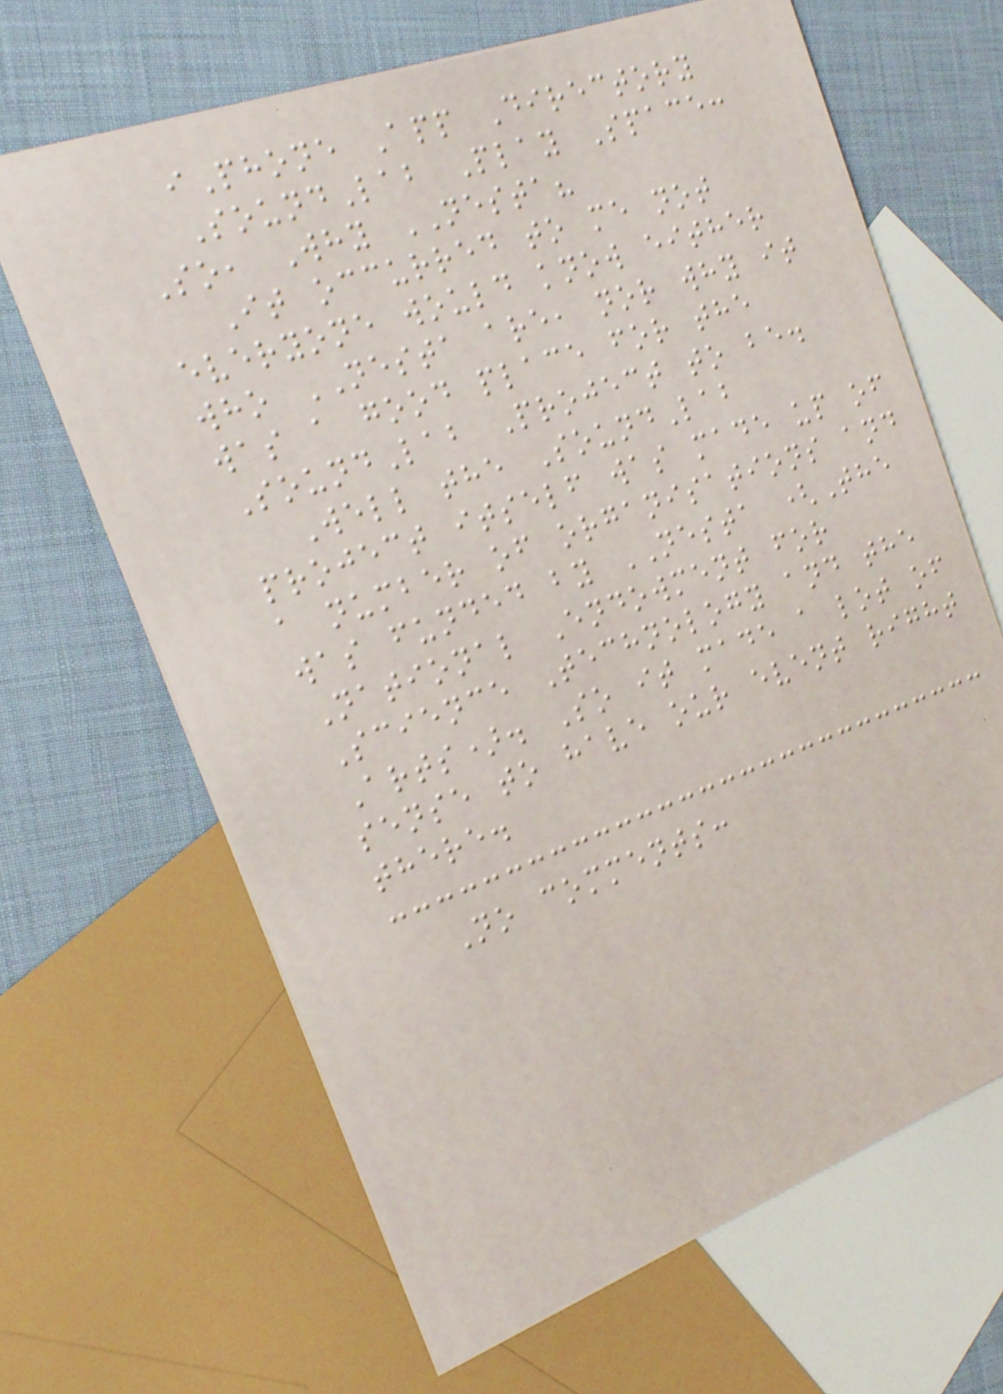iPhone App Directory
SoundLab Play Space:
So, Why NESTA?
It occurred to me not
everyone would know either
who NESTA are, nor why it
was a good place for the
SoundLab Project to be.
Well the SoundLab
project itself was made up of
a number of organisations and
was funded by NESTA (The
National Endowment for
Science Technology and the
Arts). So it made a lot of
sense to have our event right
there.
No comments:
